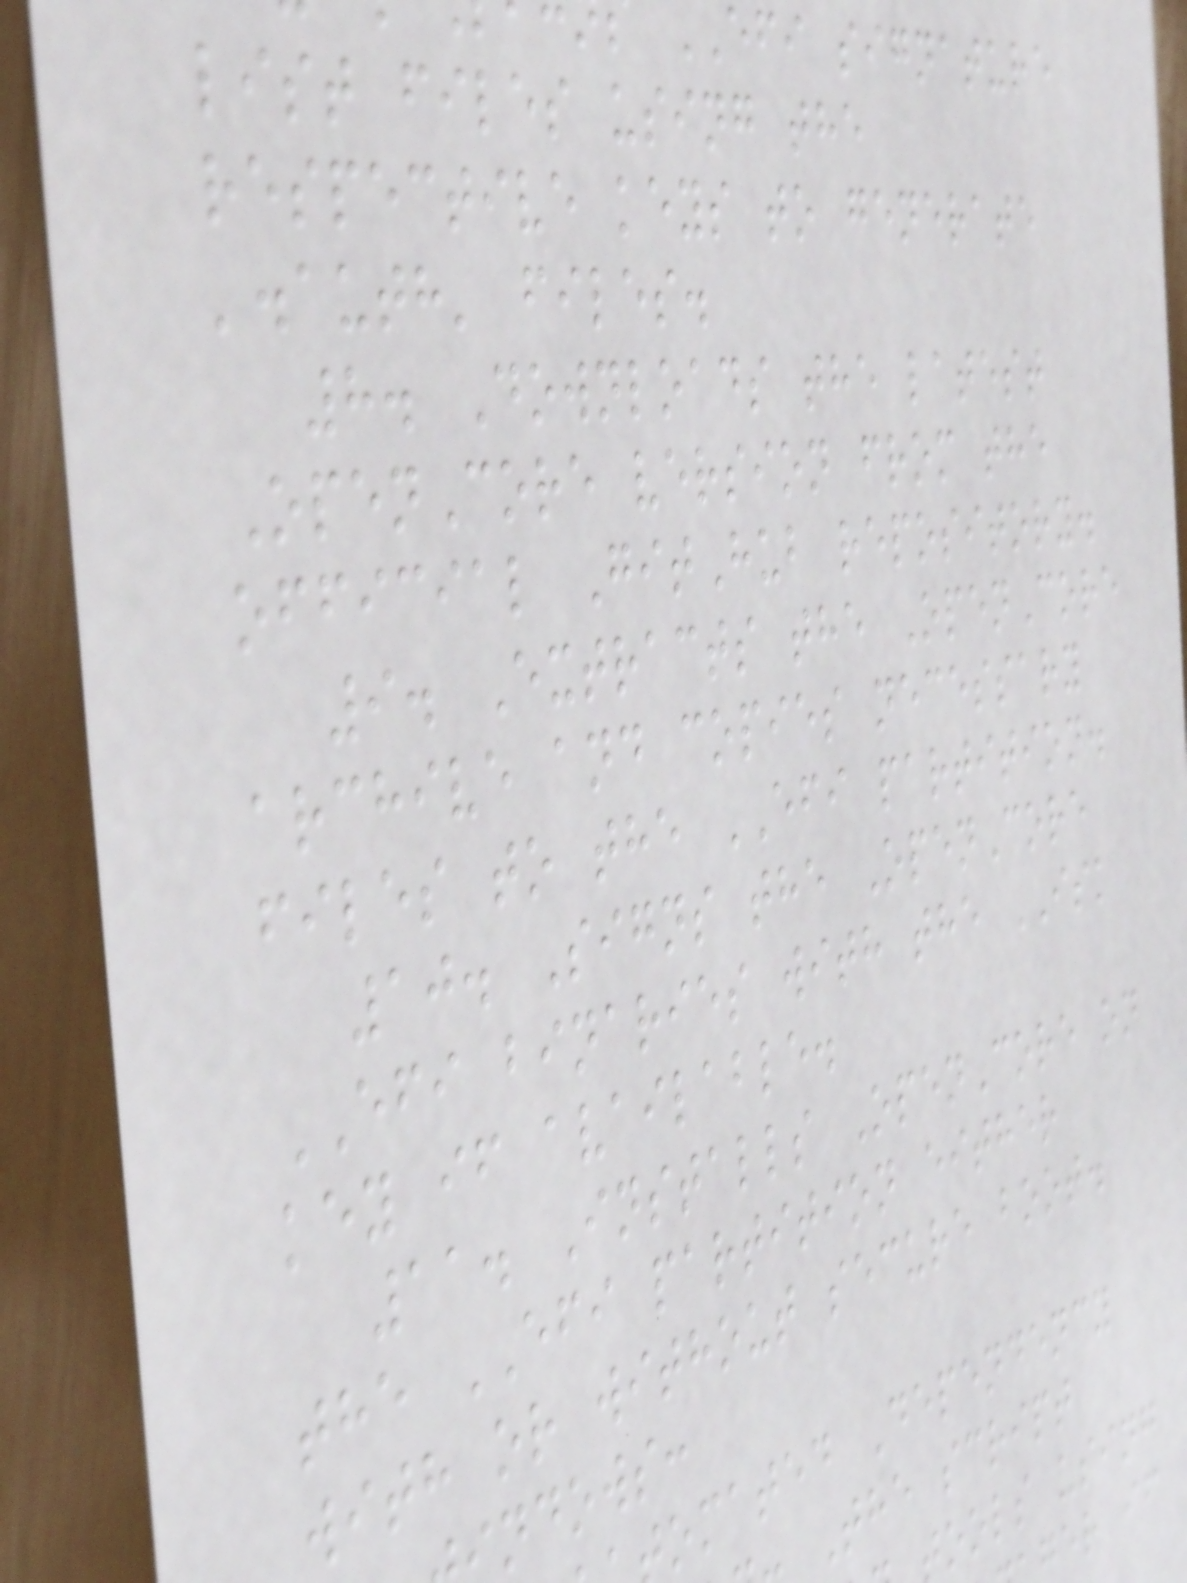efi signature
list files using the
respective keys to generate
'.auth' files.
8. Downloads the latest
OpenCore version from the
official GitHub repository.
9. Extracts the OpenCore
archive and copies necessary
files to the EFI partition.
10. Signs the OpenCore
EFI binaries with the ISK
key if available.
11. Installs OpenCore on
the EFI partition either
with or without secure boot.
ndows:
omated Dependency
The script
ools using
